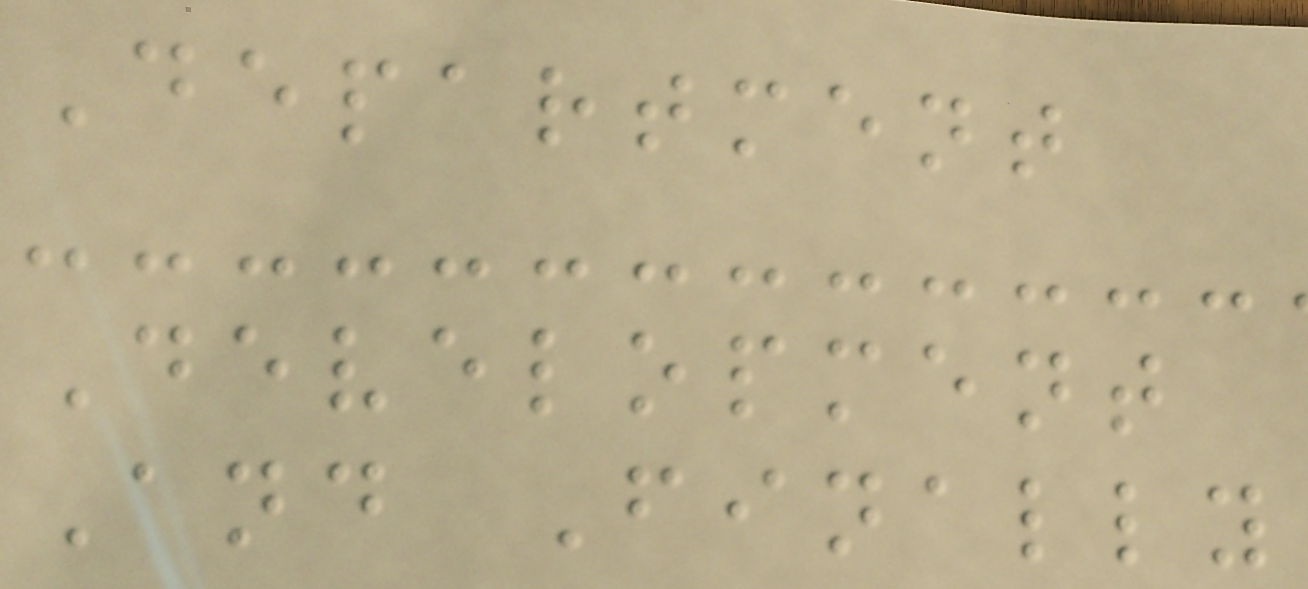Department
Development
And Finally
